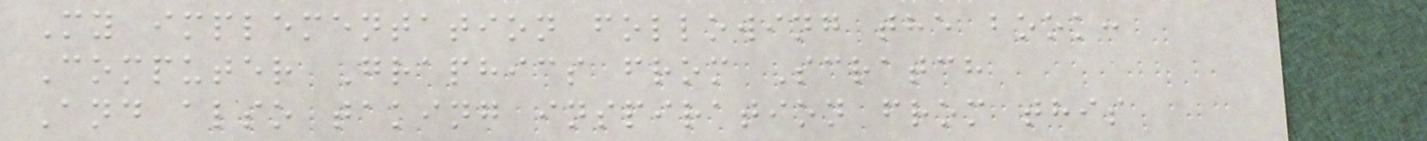My implementation following the book:
Computer Graphics from Scratch
And also taking inspiration from this
